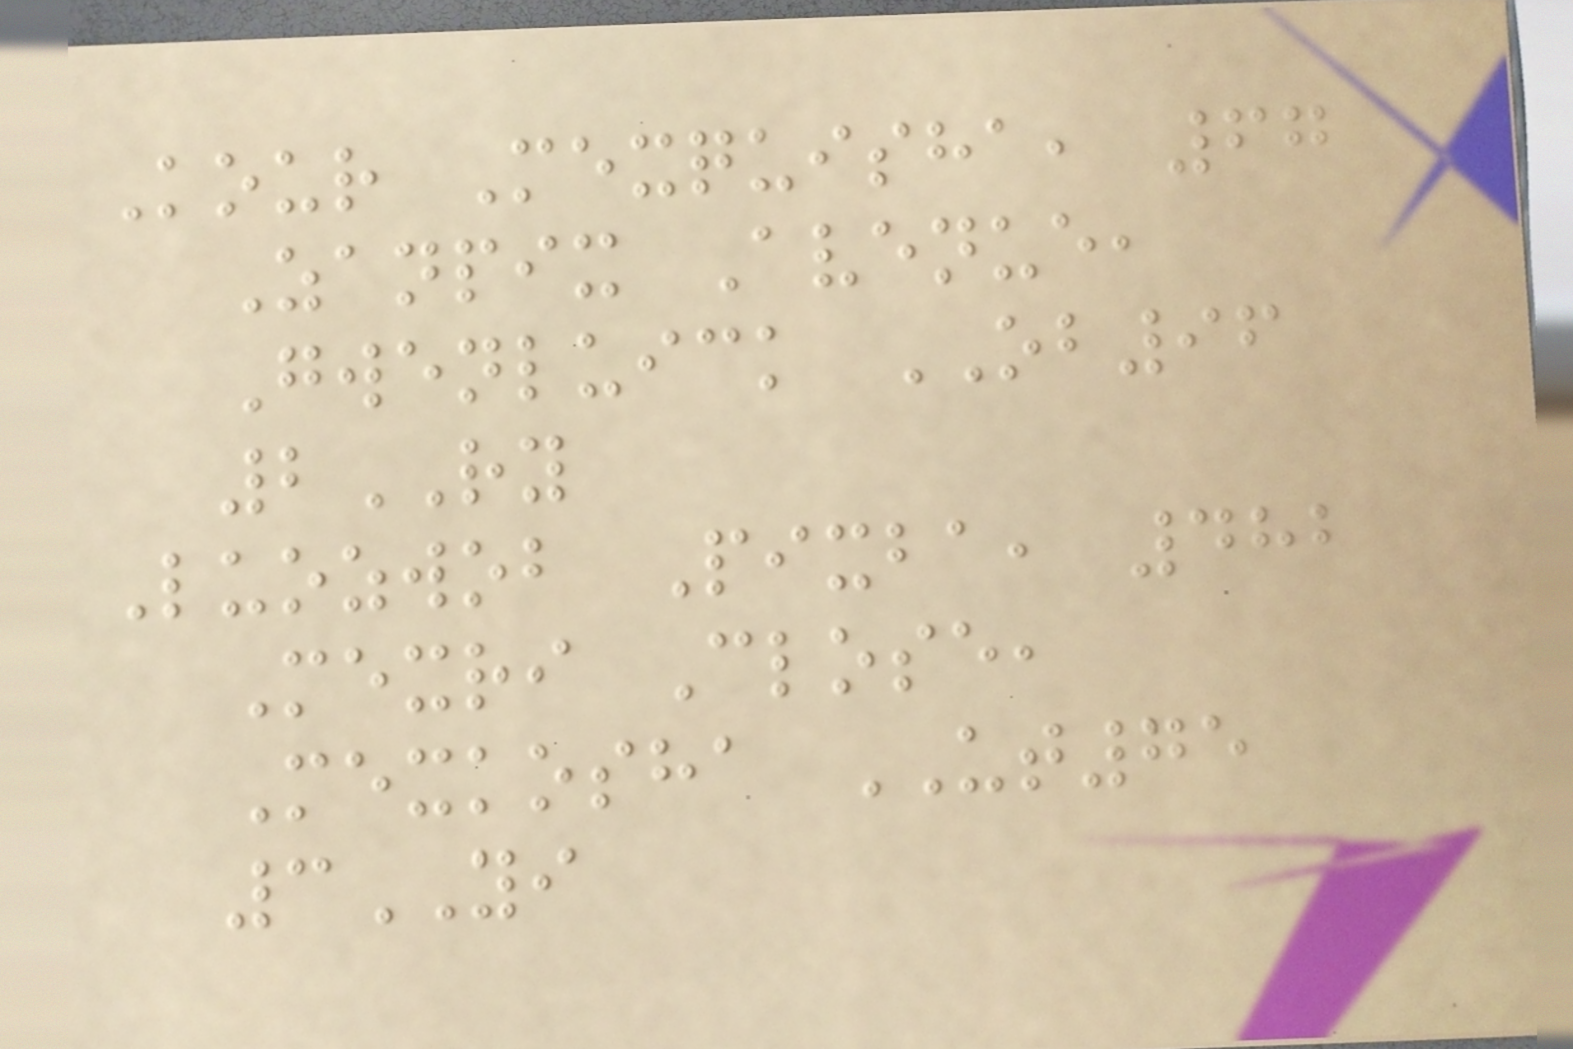Kour Mexquisha, 67
Zanpix Avenue,
Gwenluick OB96
2RY
Luozwob Pixba, 482
Mexri Close,
Mexkosha UT75
3YI
